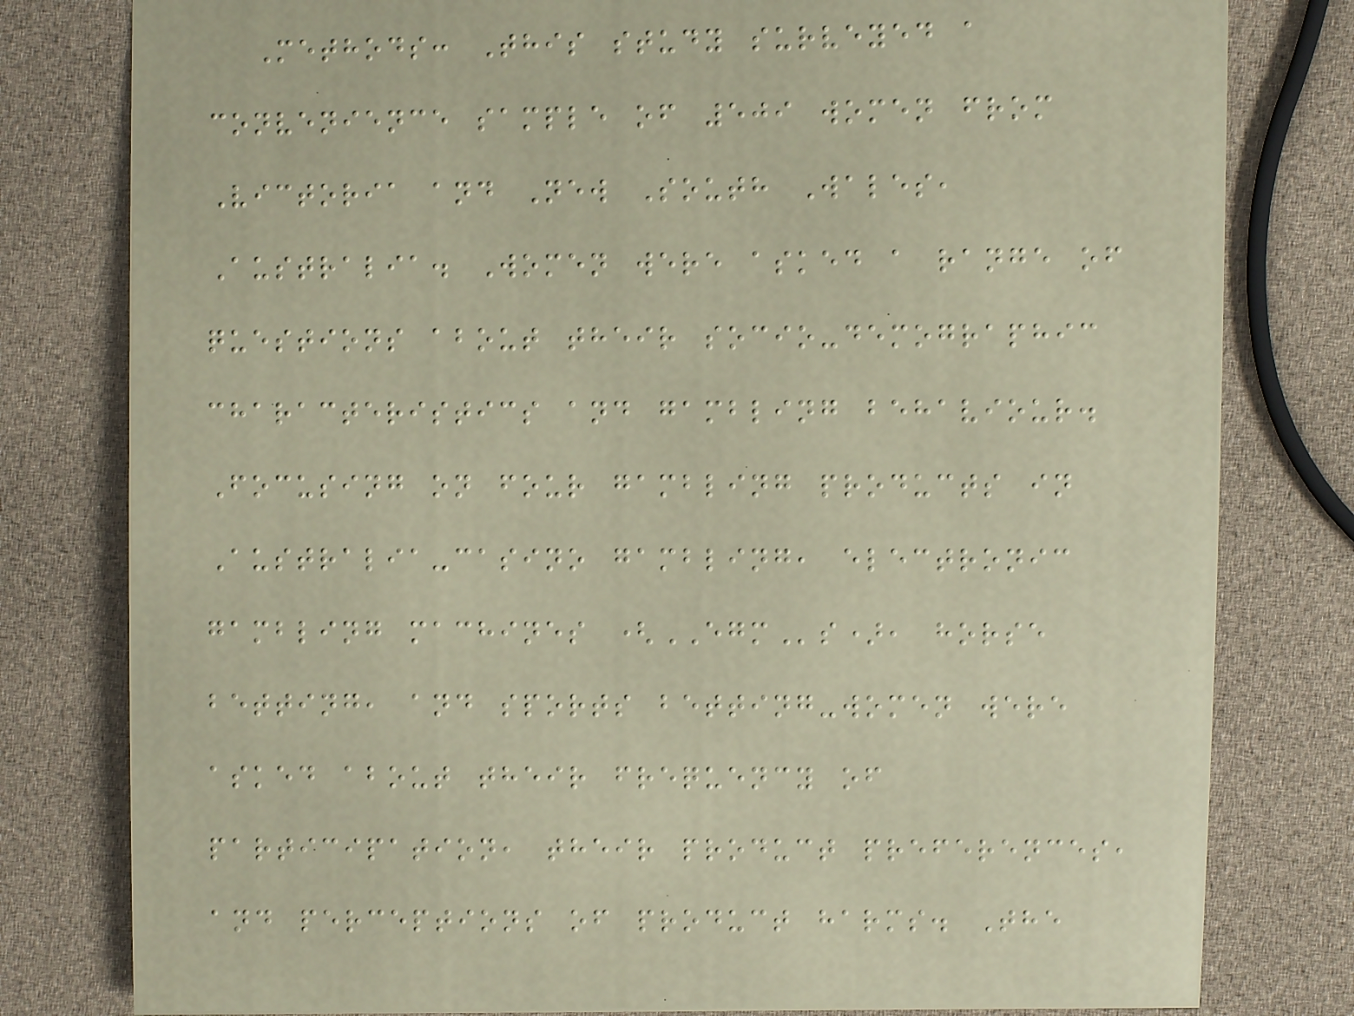Methods: This study surveyed a
convenience sample of 509 women from
Victoria and New South Wales,
Australia. Women were asked a range of
questions about their socio-demographic
characteristics and gambling behaviour.
Focusing on four gambling products in
Australia-casino gambling, electronic
gambling machines (EGMs), horse
betting, and sports betting-women were
asked about their frequency of
participation, their product preferences,
and perceptions of product harms. The
